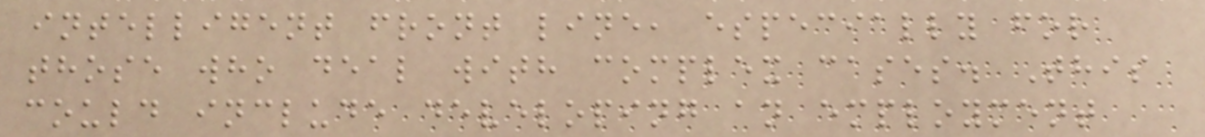intelligent front line, especially for
those who deal with complex cases. This
could include developing an employment
